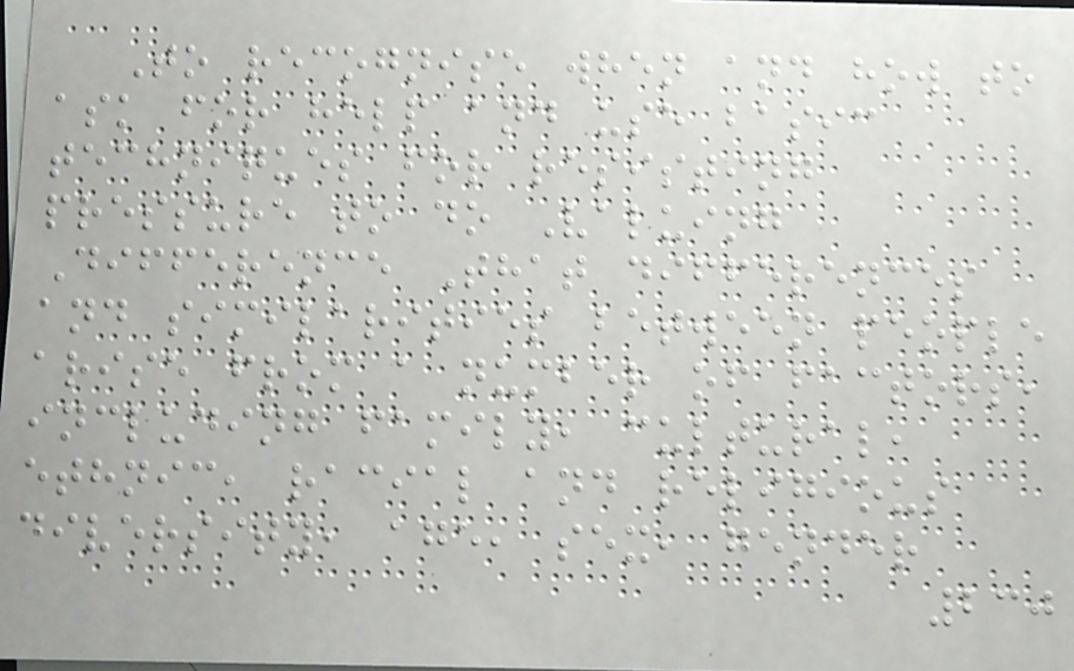To recognise when and how to
ask for help and use basic
techniques for resisting
pressure to do Valuing
Difference That differences
and similarities between people
arise from a number of factors,
including family, cultural,
ethnic, racial and religious
diversity, age, sex, gender
230
